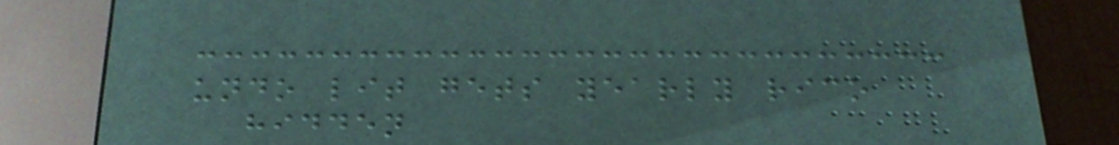undo lit gets yearly rico
hidden
